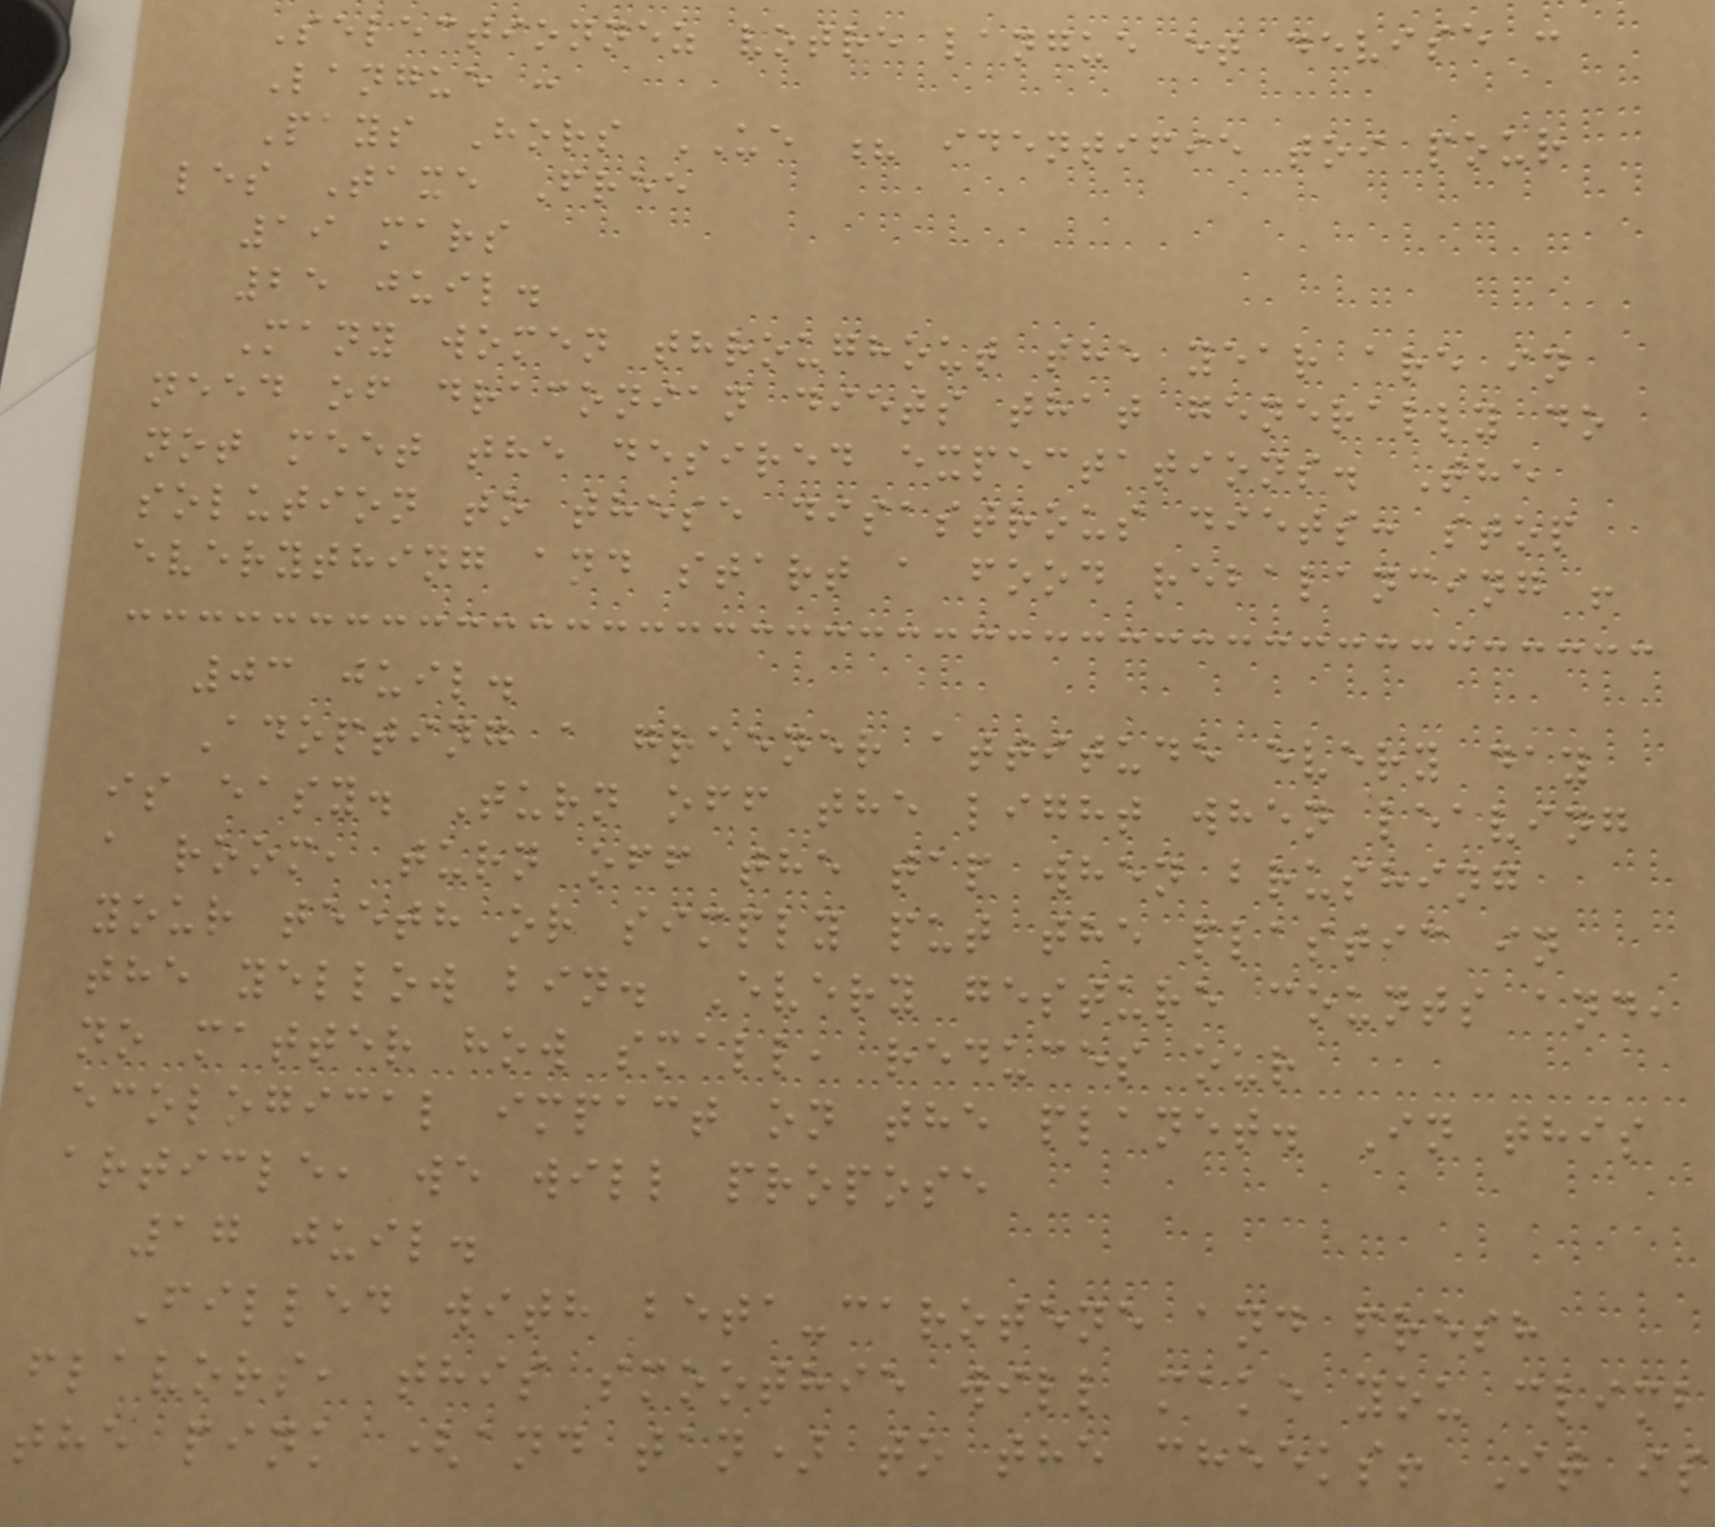Selectionnez votre langue et devise :
Langue :
Pays Hors UE ? identifie toi pour
les Taxe Free
19 mars
25 juil.
Many women throughout the year are in
need of draconian diets that generally do
not meet the desired expectations. The
solution to these disastrous diets: stop
everything and start a food rebalancing !
03 juil.
Adopting a greener attitude every day
is easy. Turn off the light when leaving
a room, turn off the tap when brushing
your teeth or simply put the plastic in
the yellow bin. Every gesture counts and,
no matter how small, reduces our
ecological impact on the planet. In this
article, we will propose
17 juil.
Filled with beta-carotene and fresh
flavors, this smoothie will make you climb
the pink (and tan) to the cheeks! It is
